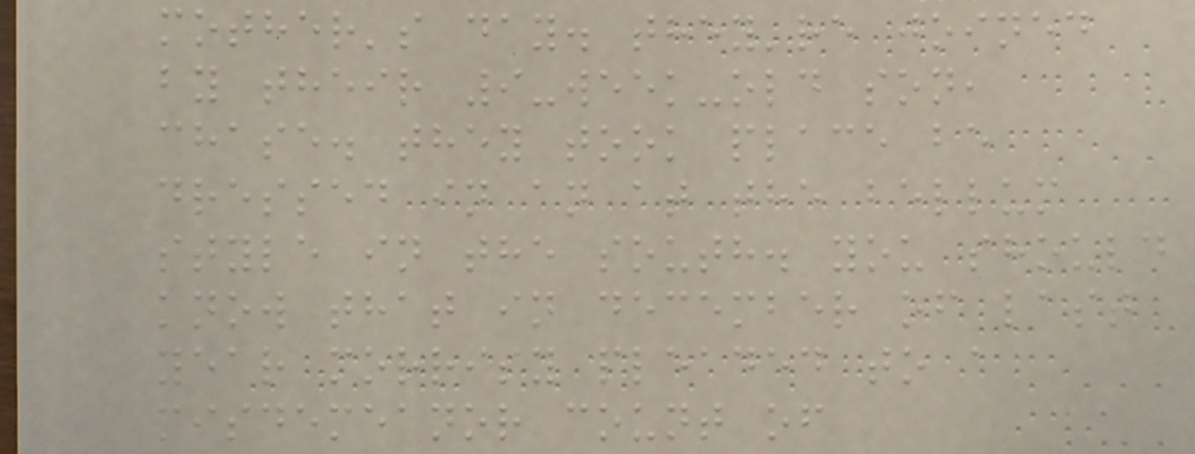mother's day. they're joined
by their 9-week-old son,
chase. they took place be
dressed in an at the bellum
style in the south. you should
know that in december of last
year morrisy pleaded to a
misdemeanor count of
